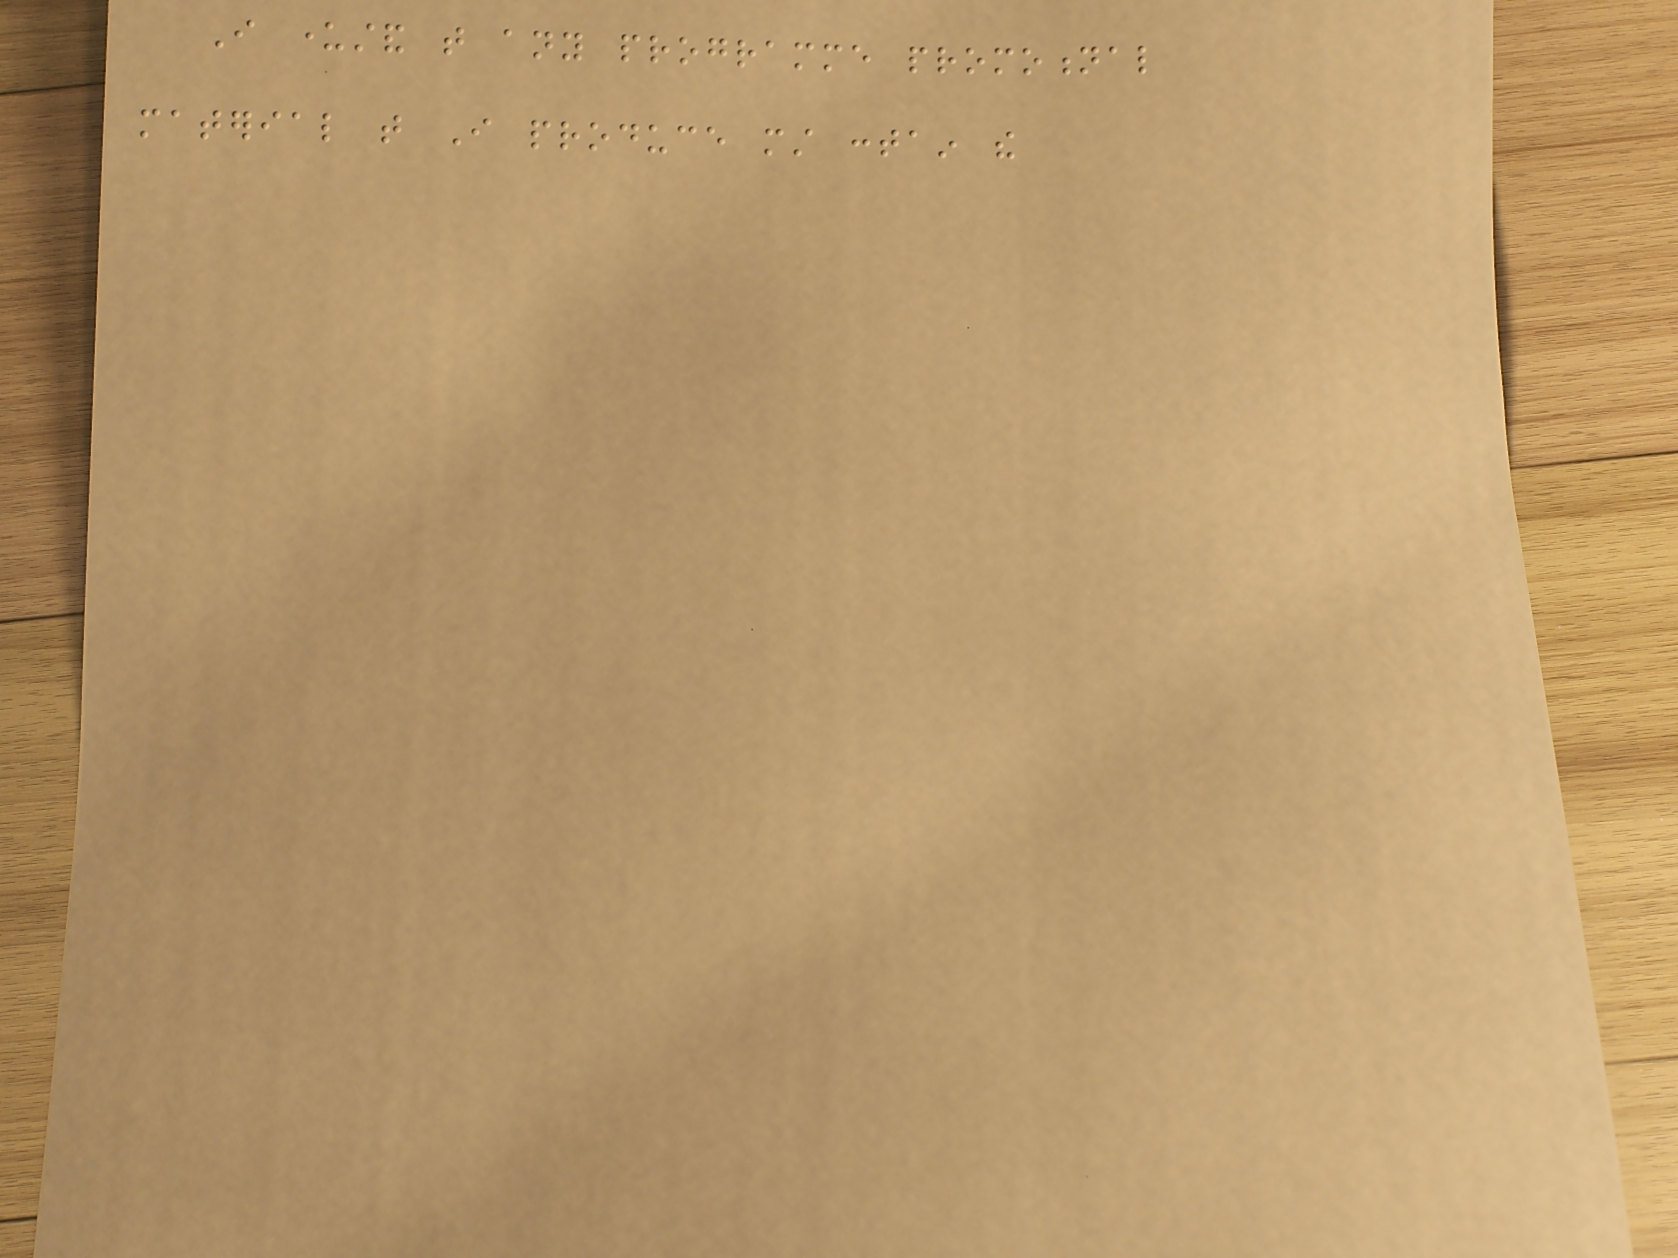I understand that any programme promotional
material that I produce must contain the
